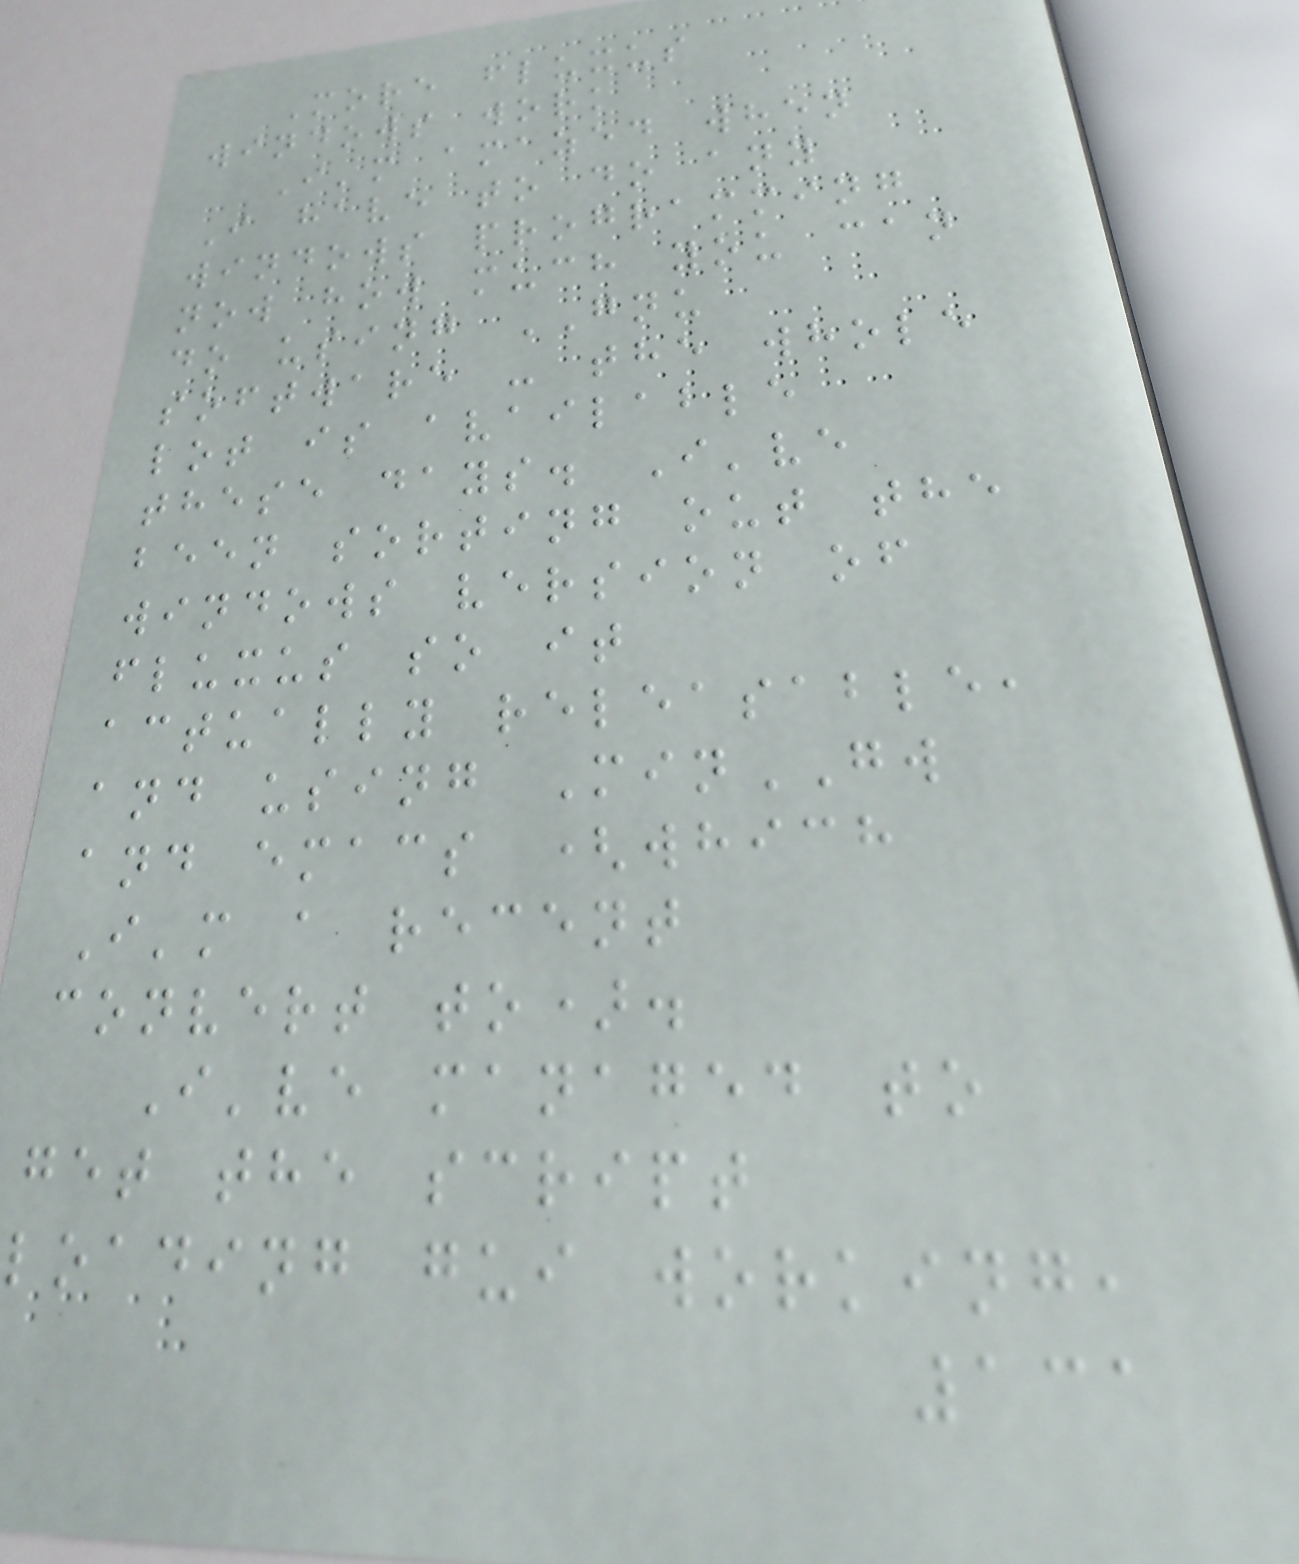More fluxus
windows work
I'm amazed when
I have to do any
windows programming
now how much you can
do using GNU
software - the whole
lot is available
these days. I've
been sorting out the
windows version of
fluxus so it
actually releasable,
and using MinGW
and emacs (which
I'm a recent
convert to).
I've managed to
get the script
loading gui working,
131
